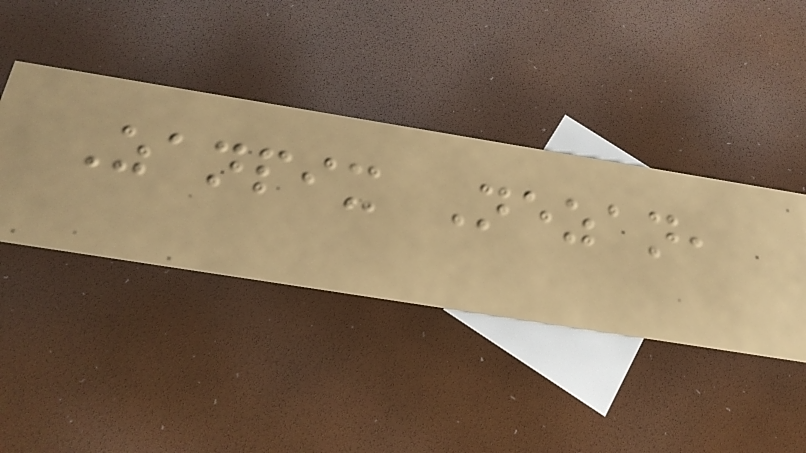Zanpix Nezan,
